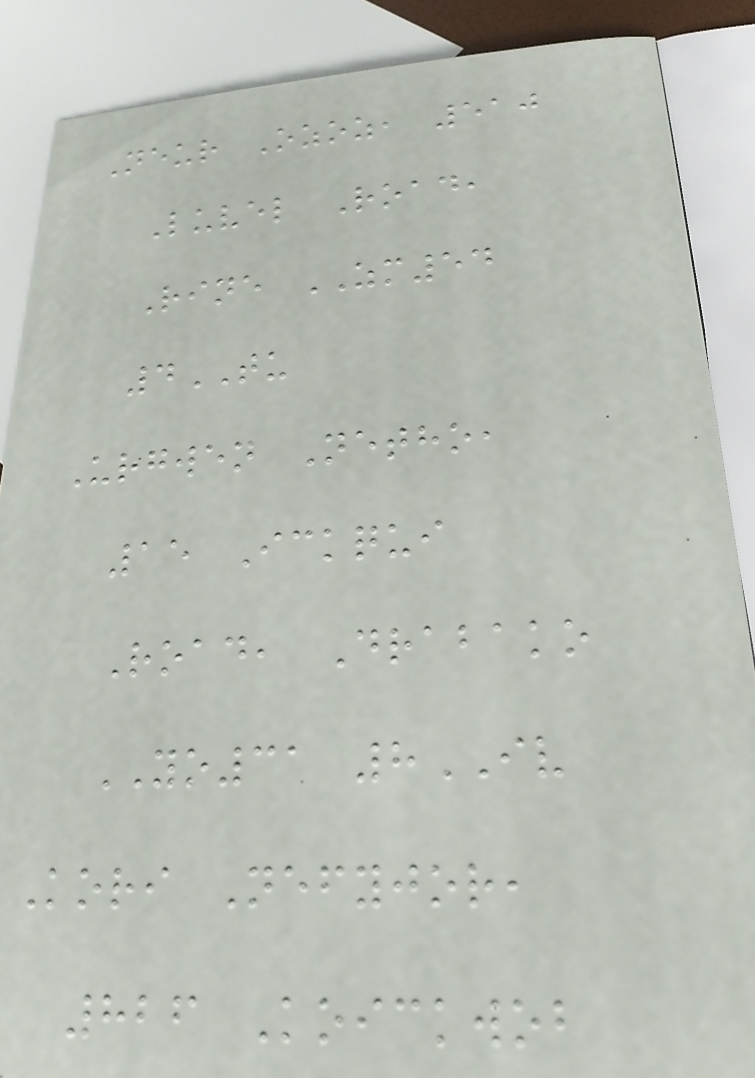Neur Ozoz, 510
Luvel Road,
Rine ZM54
4TU
Urgwen Netho,
15 Ickqui
Road, Drabako
YO31 8IV
Kori Nefyjor,
826 Koickwob
